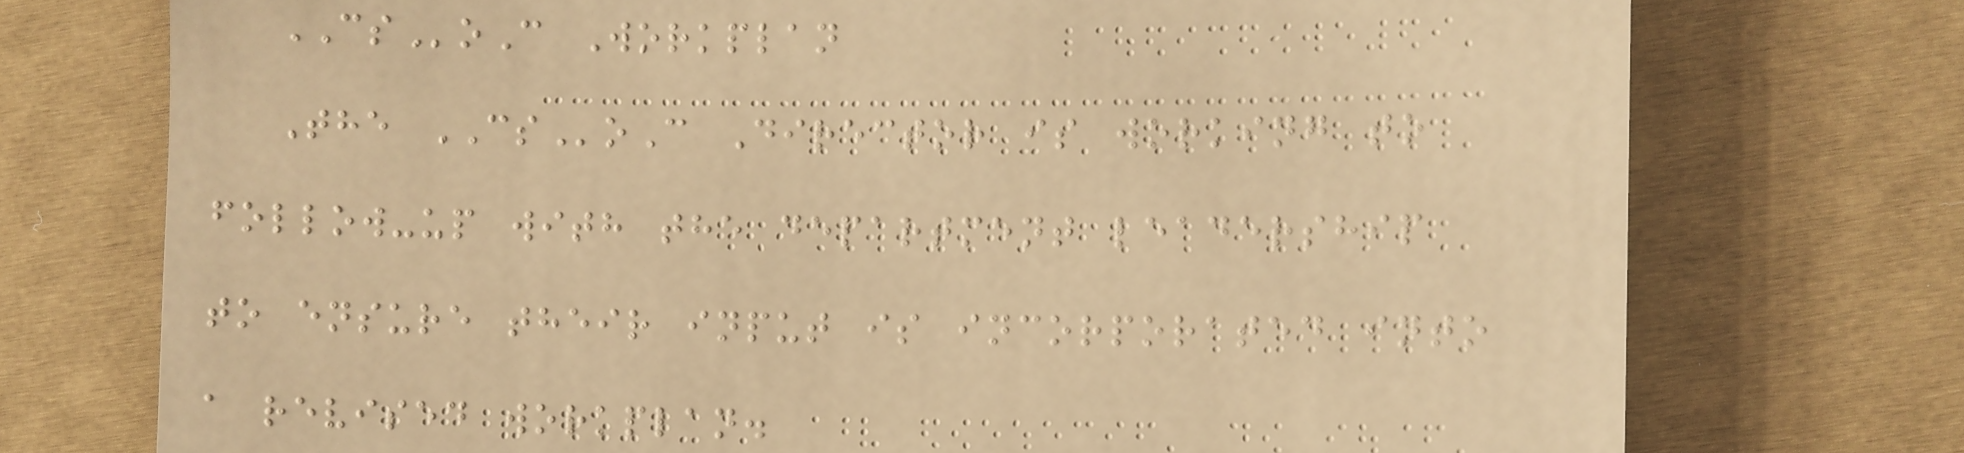CSoC Workplan
The CSoC Director is working to
follow-up with the department leadership
to ensure their input is incorporated into
a revised workplan.
